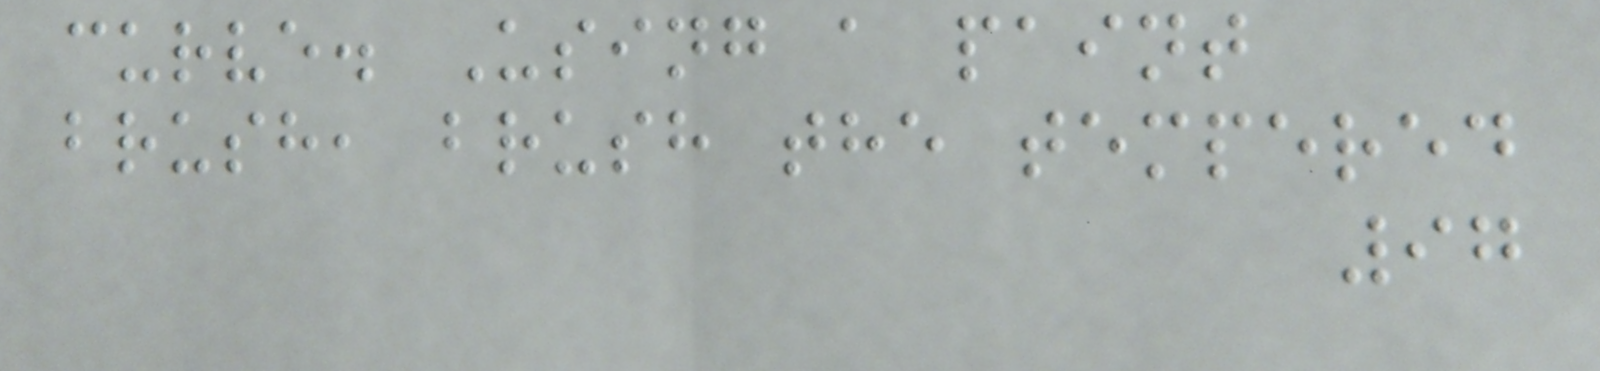curve. Using a paint
brush, brush the tempered
97
